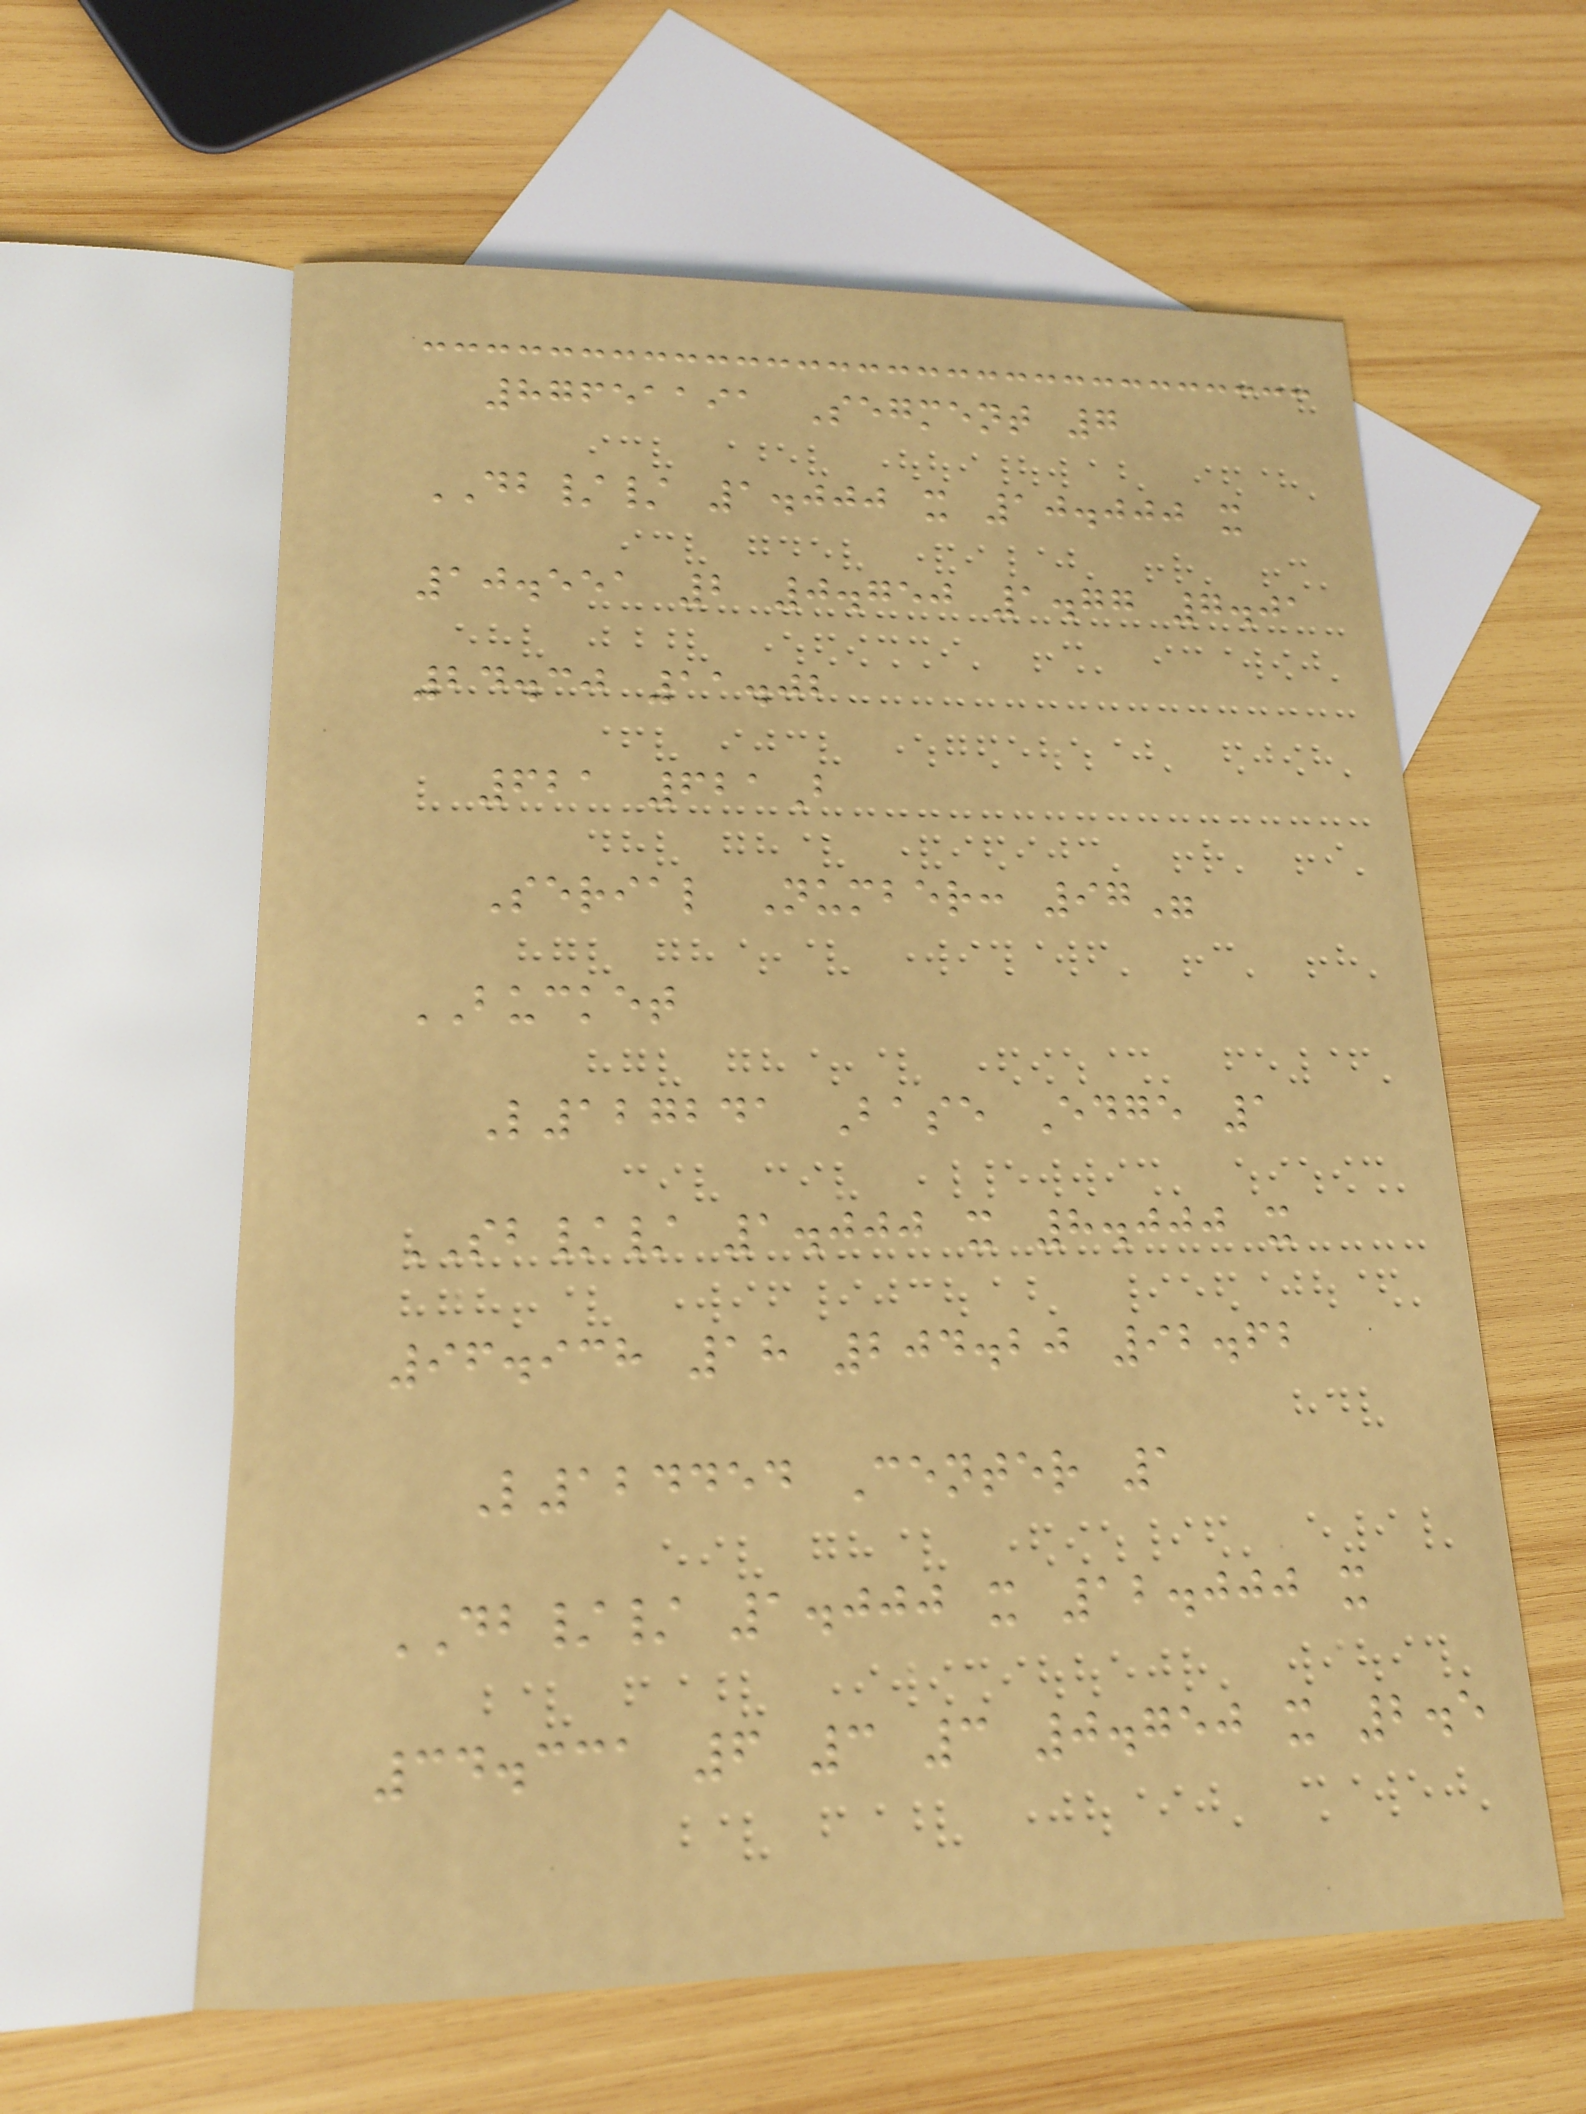87651191 Segment 7
DB// 1.000 x 10.000 x
10.551 2 0.750 1.77 7.01
24.30 11.02
621 621B
Serial Number: 97"
BUCKET
L127241 Base Edge 1
SB// 1.000 x 8.000 x
96.938 18 204.20 92.62
L124454 Center 1
DB// 1.000 x 12.000 x
34.331 6 3 3 0.750 x 2.5
